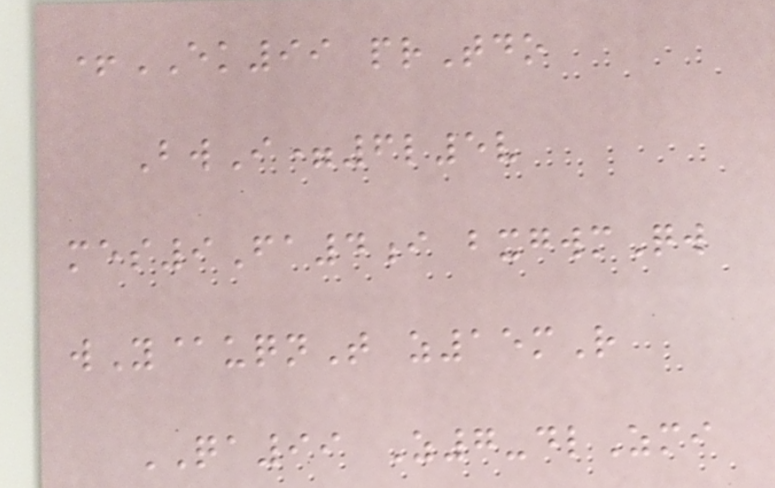+EK99 prTdo
BwI=6l5v
mes9Fa4i bxgwmQw
wY@uqnT z15mR
QA99 Z7-dlZmi
